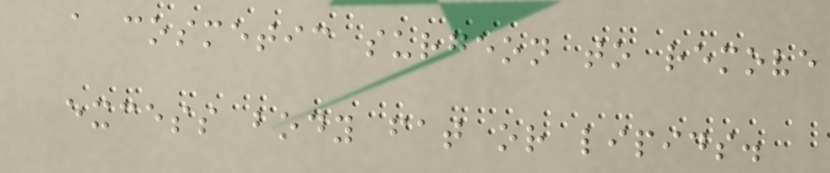a cosmetic surgeon to remove
excess body fat or lipids.
